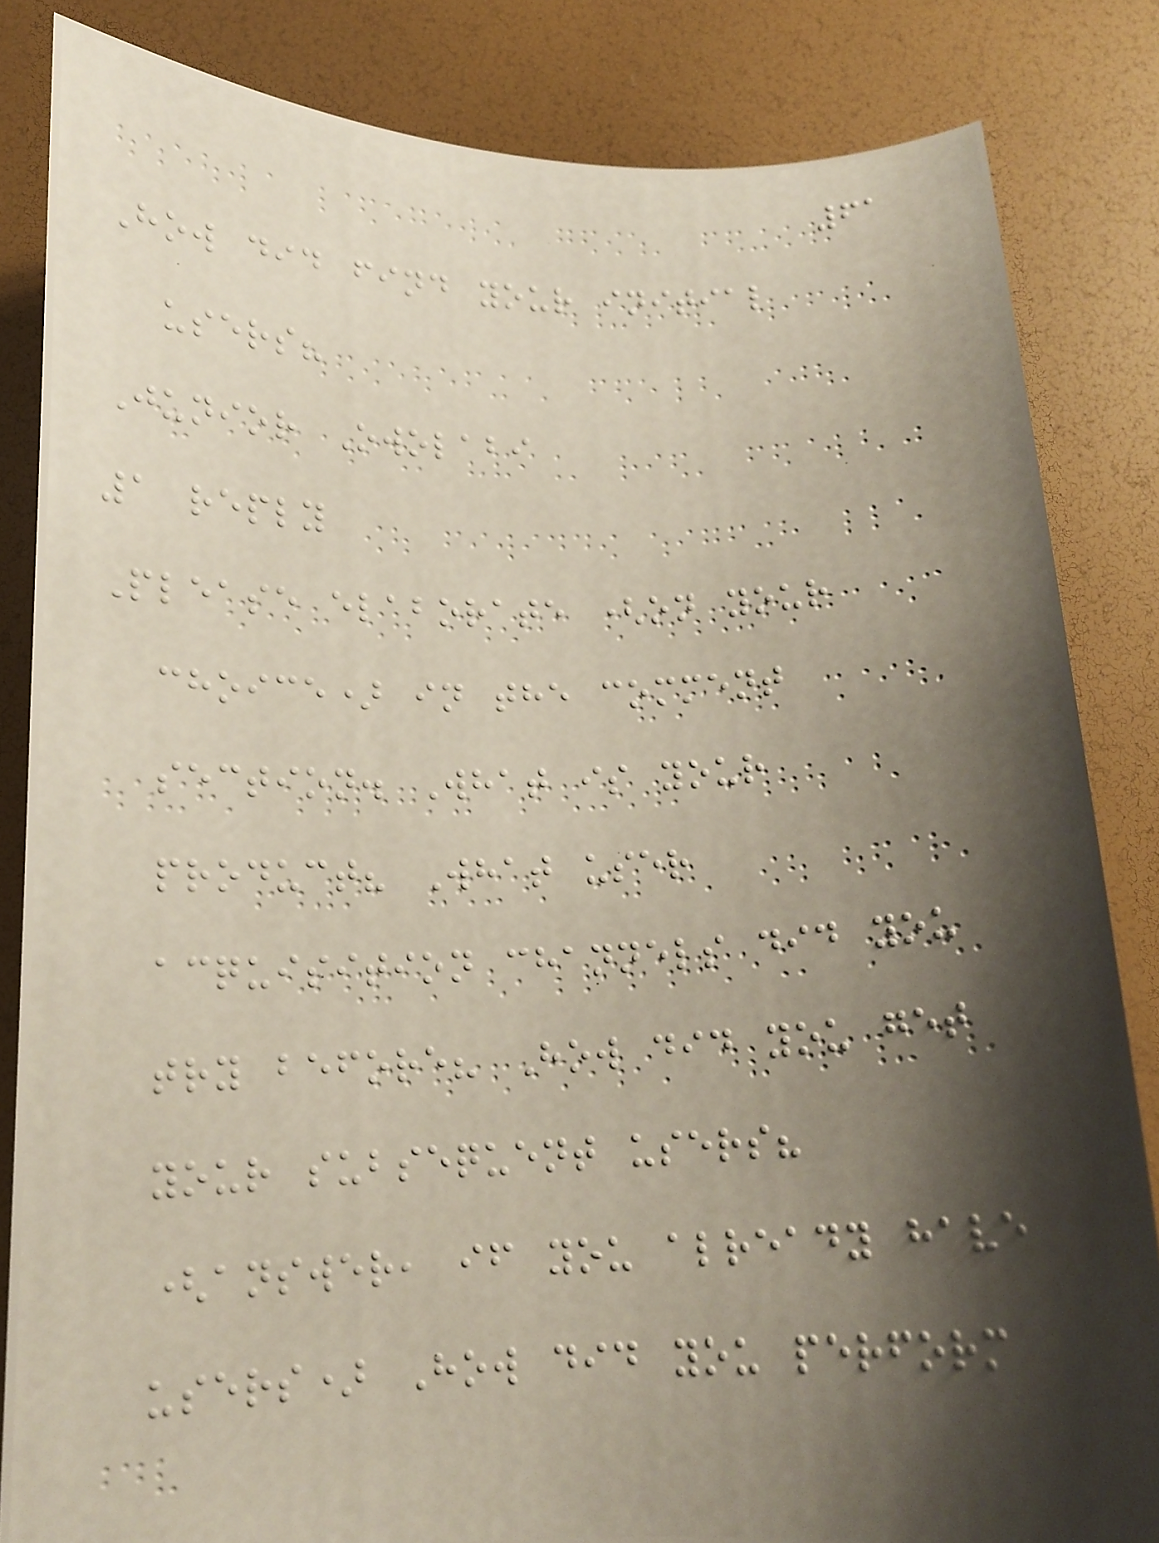61
How did find your initial
users?
Junior Owolabi
1 reply
Please elaborate (on your
choice) in the comment
section. What is your
product? What user
acquisition channels did you
try before? How did you get
your subsequent users?
(answer, if you already have
users) How did you perform
